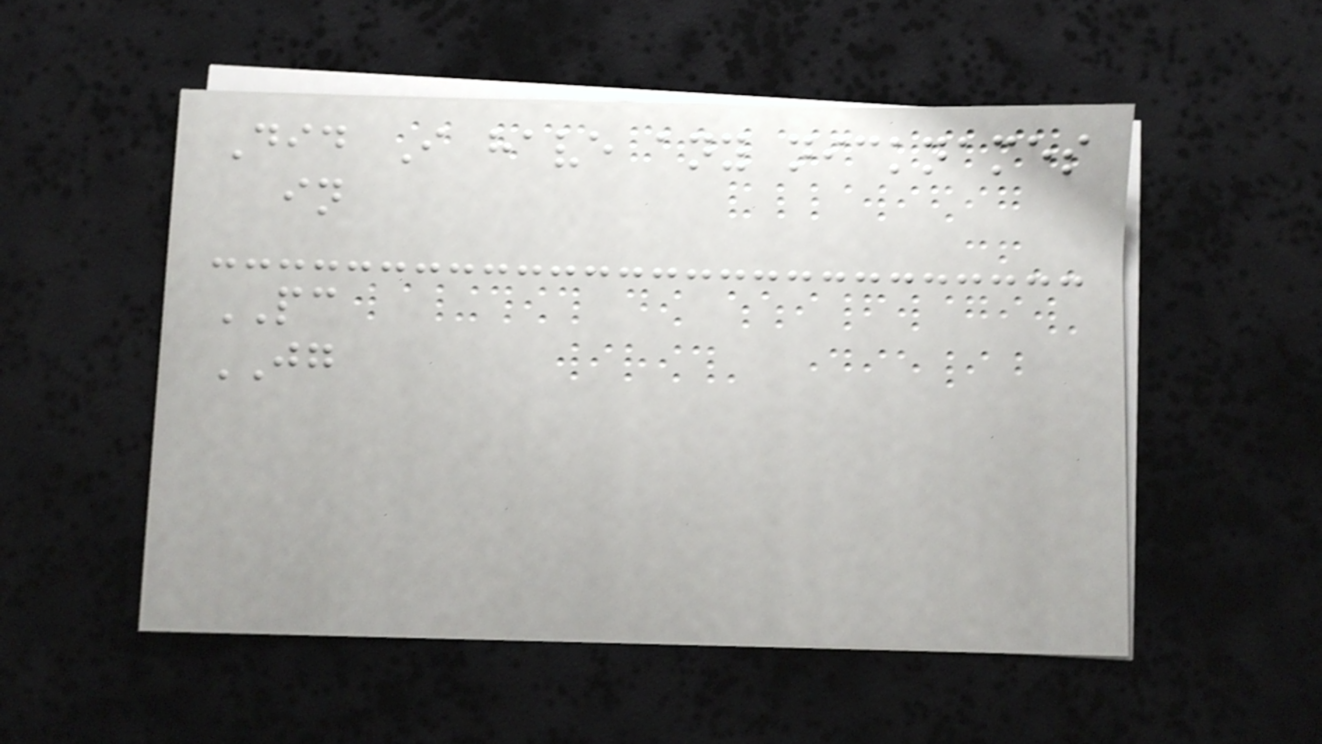Did I have any nicknames
in
PC
JG
